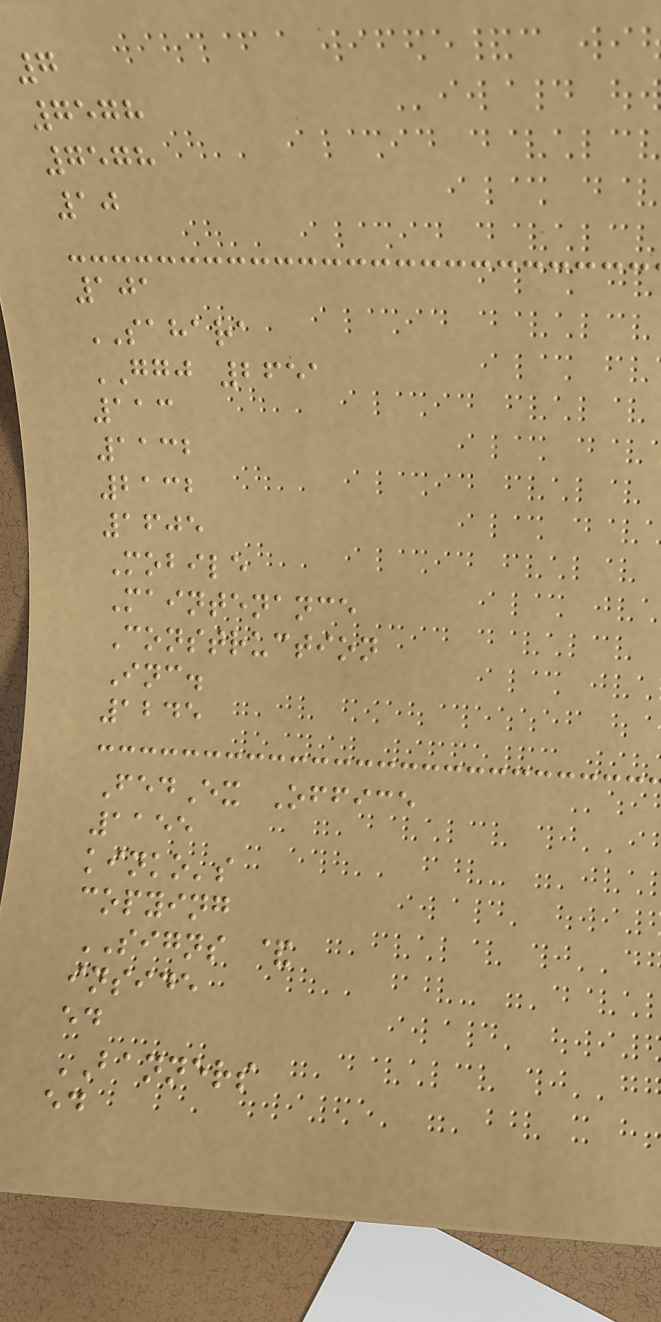7
7578
7578
10
101
SAHARA
GGJ 2651
113
1132
2132
1605
Mobile
Maintenance
Construction
Inc.
1245
FedEx Office
1155
kinko's
copying
SIGNS &
inside
ed
BANNERS
ed
